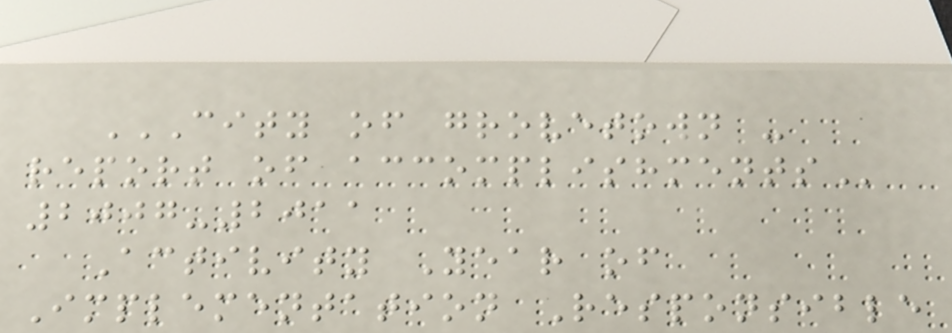CITY OF GROVETOWN -
REPORT OF ACCOMPLISHMENTS
2007-2011
Activity Year of
Implementation Responsible
